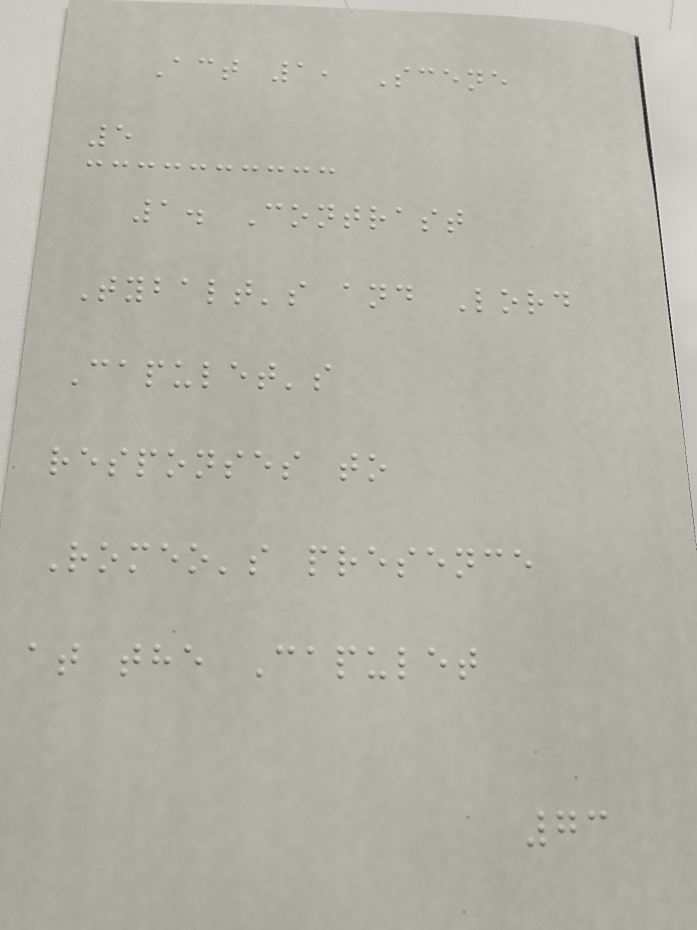Act 1, Scene
5
1. Contrast
Tybalt's and Lord
Capulet's
responses to
Romeo's presence
at the Capulet
73
